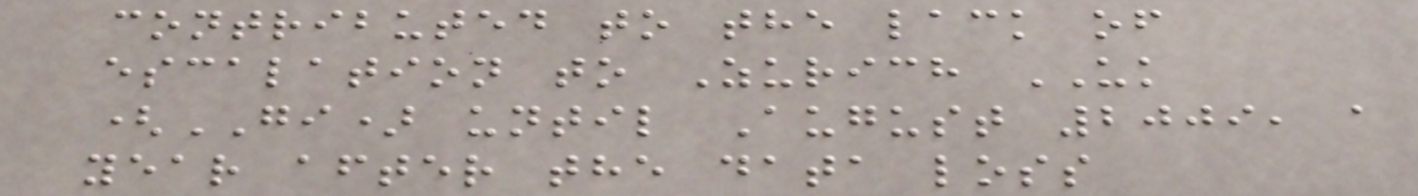contributed to the lack of
escalation to Zurich UK
(GI) until August 2009, a
year after the data loss
